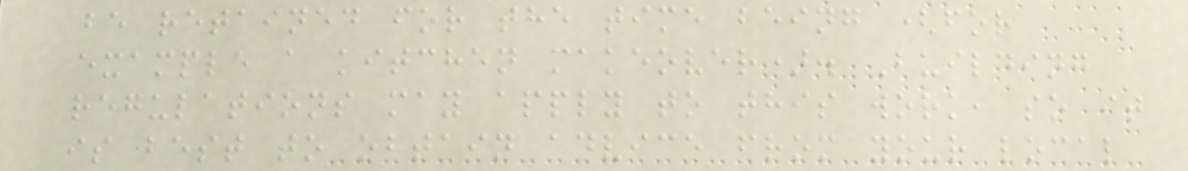be retained for the time being (for
example a kitchen makeover). Building
regulations may apply to this work, so it
is best to obtain advice from your local
